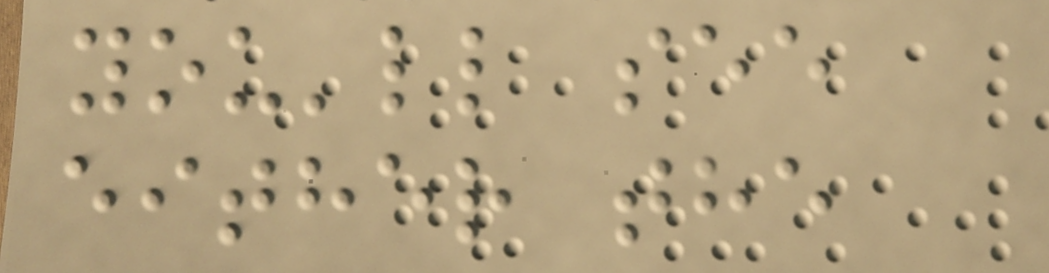you'll see
either the
